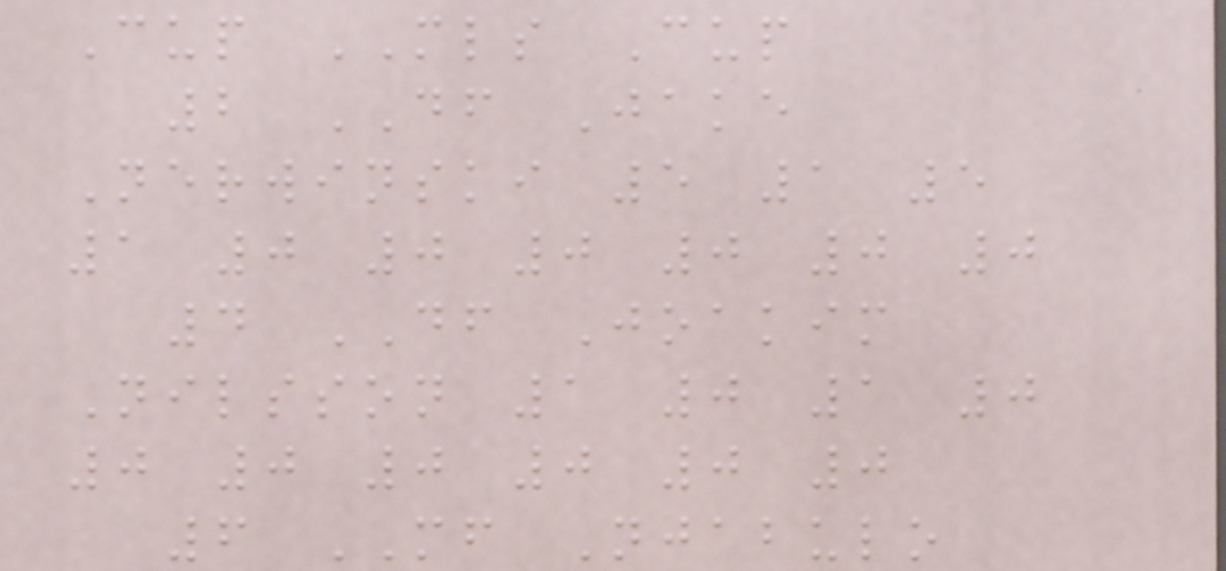Cup MLS Cup
2 DF Jake
Nerwinski 5 1 5
1 0 0 0 0 0 0
4 DF Joakim
Nilsson 1 0 1 0
0 0 0 0 0 0
6 MF Njabulo
